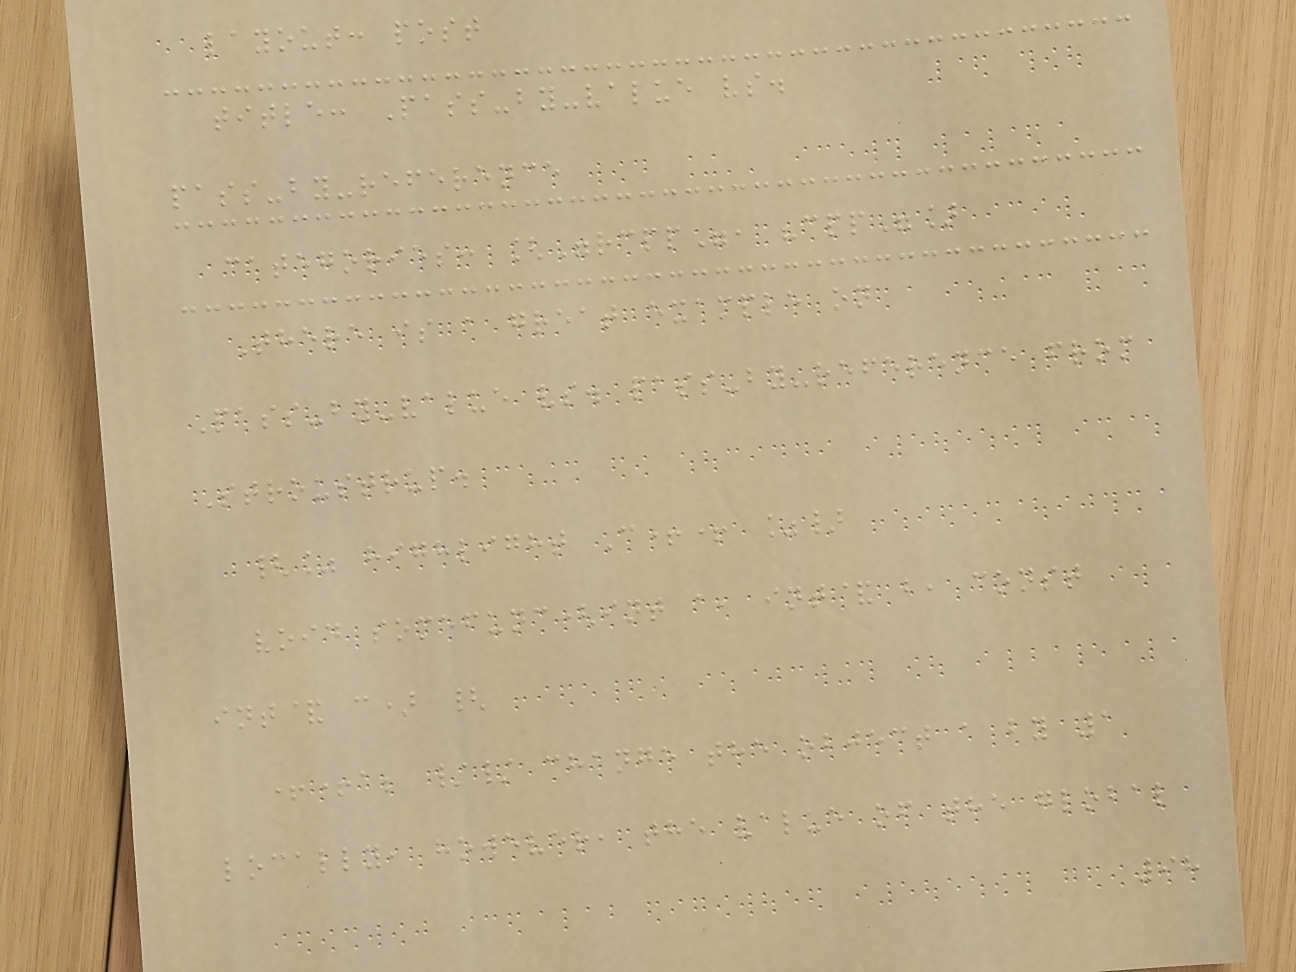layout: post
title: Pass-by-value vs.
pass-by-reference
categories: ["rcpp", "cpp"]
There is a great example on
Pass-by-value vs. pass-by-reference from
Stroustrup.
{% highlight C++ %}
void somefunc(int a, int& b, const
int& c) {
++a; // change the object a by 1
locally, however, the value of the global
98
